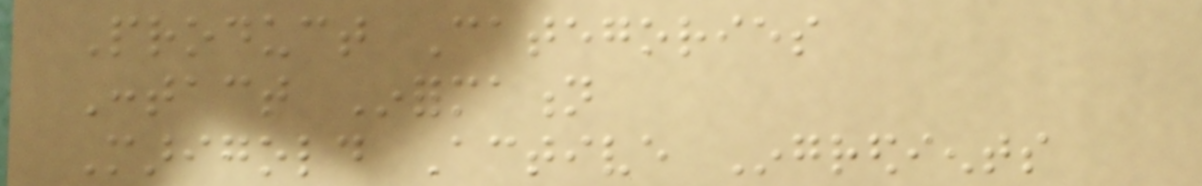Product Categories
Contact Information
Marigold Active Ingredients
